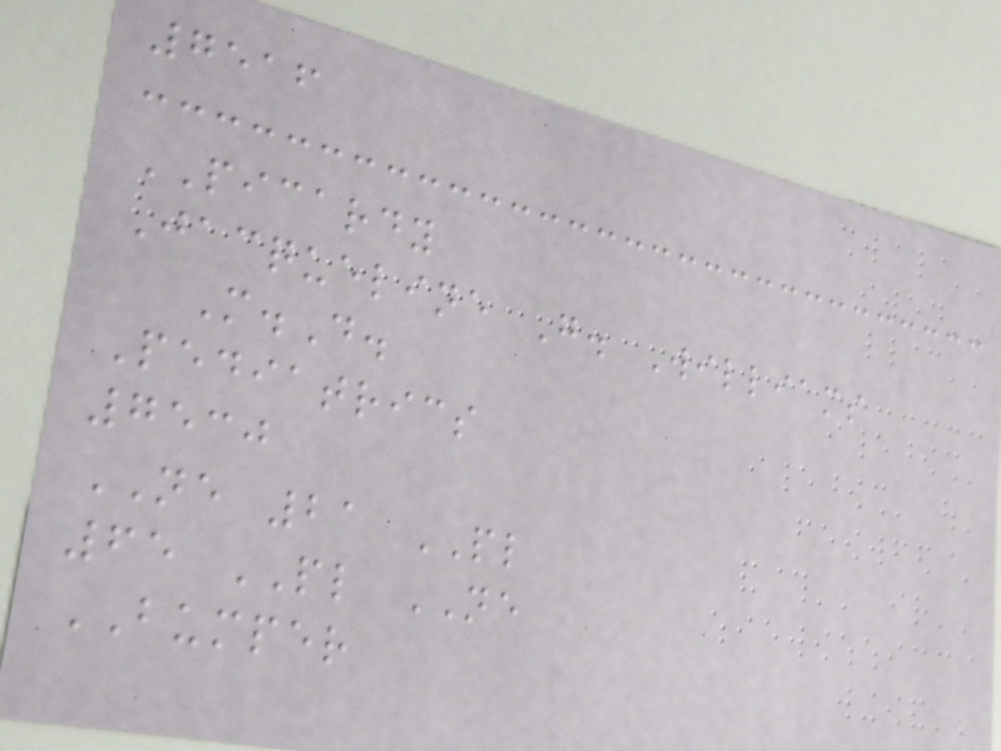7516
PICARDY
Jacqueline G. Williams
M.D.
Pediatrics
7530
NE 21 PL
65 PL NE
BUMPER
